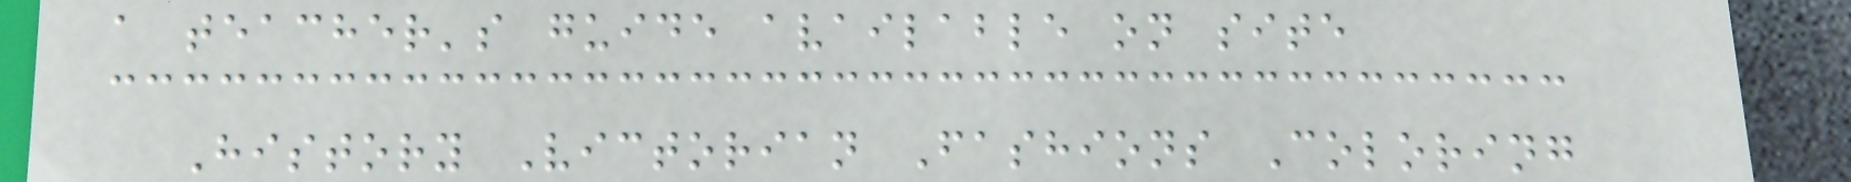a teacher's guide available on site
History Victorian Fashions Coloring
